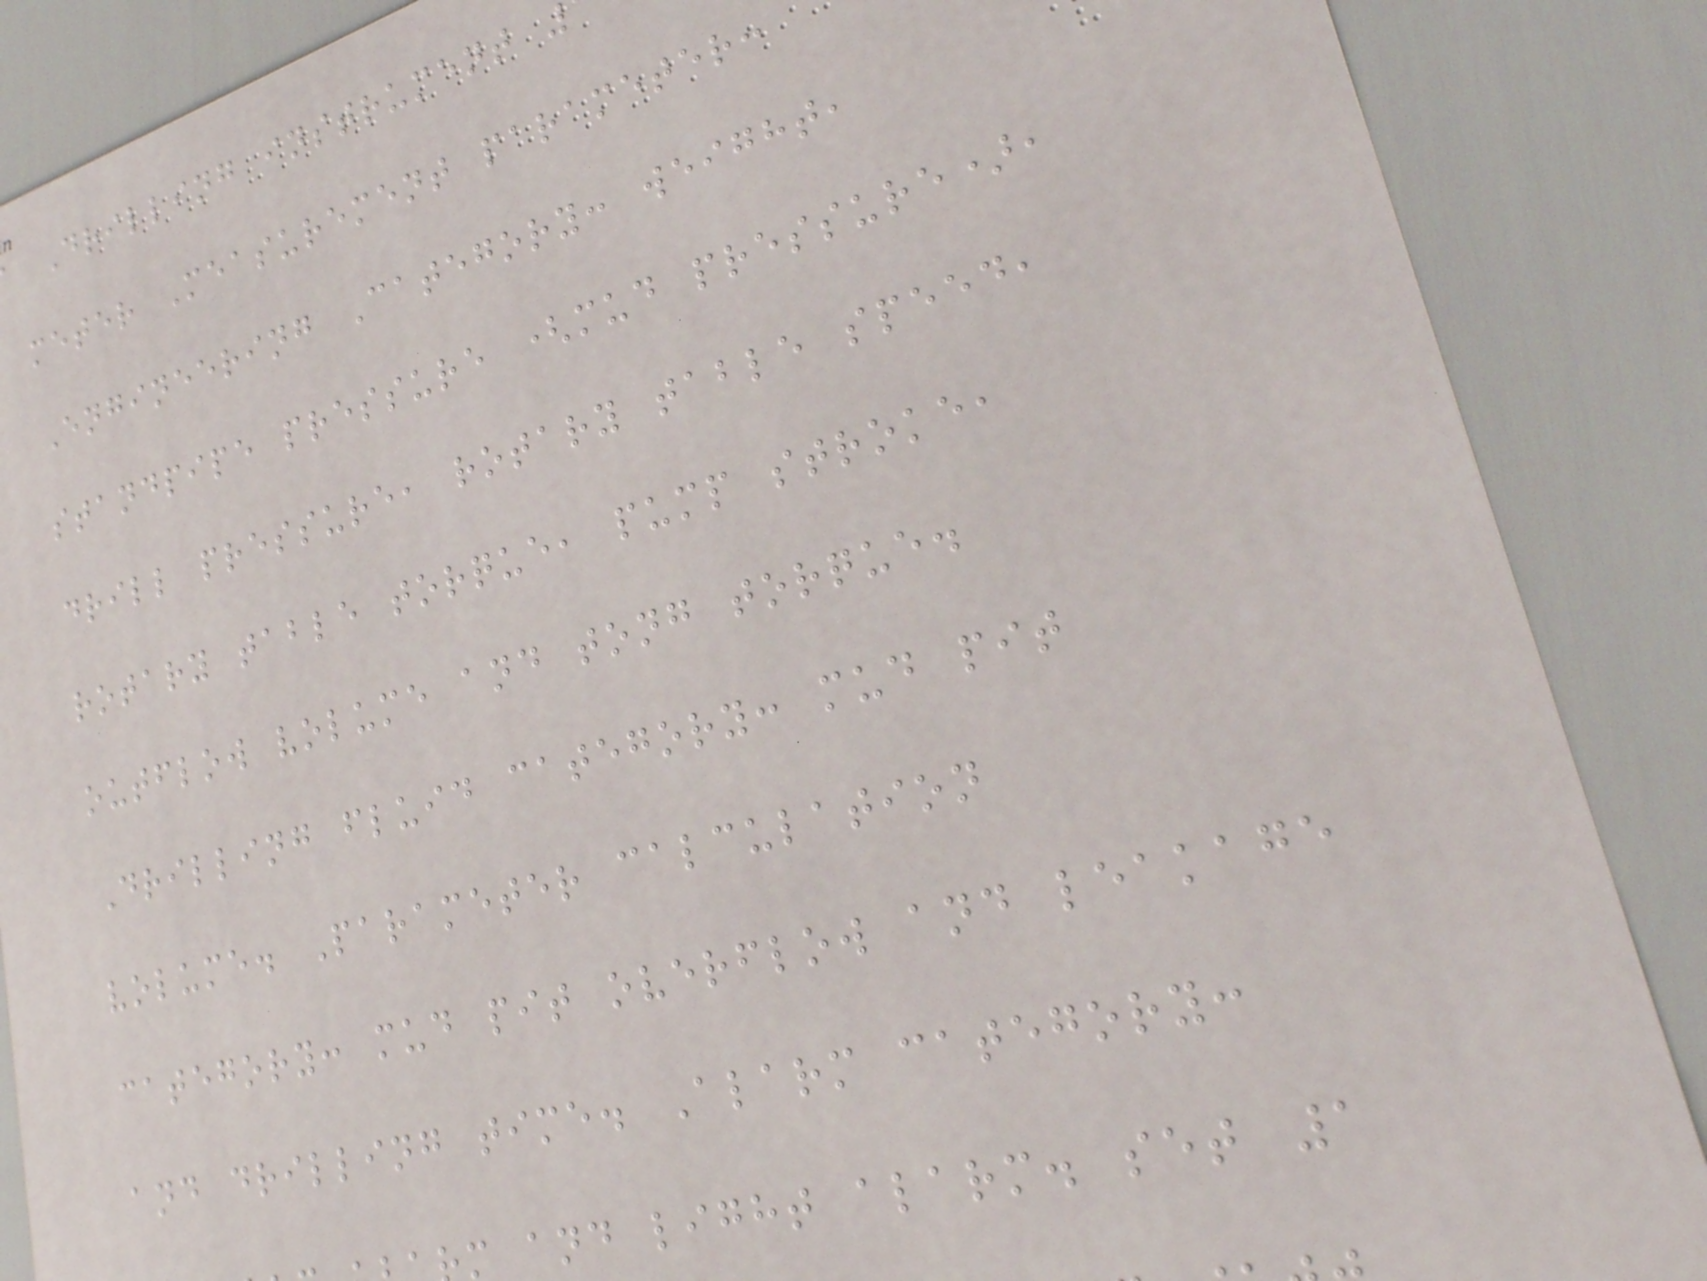Drilling instrument
meter Measurement parameter:
Engineering Category: weight,
standpipe pressure (mud pressure),
drill pressure, rotary table speed,
rotary table torque, pump stroke,
outflow volume and tong torque.
Drilling fluid category: mud pit
volume. Parameter calculation
category: mud pit overflow and leakage
and drilling time. Alarm category:
m and light alarm. set 1
